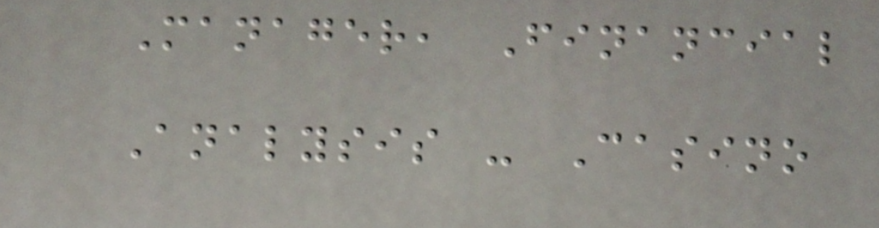Manager, Financial
Analysis - Casino
